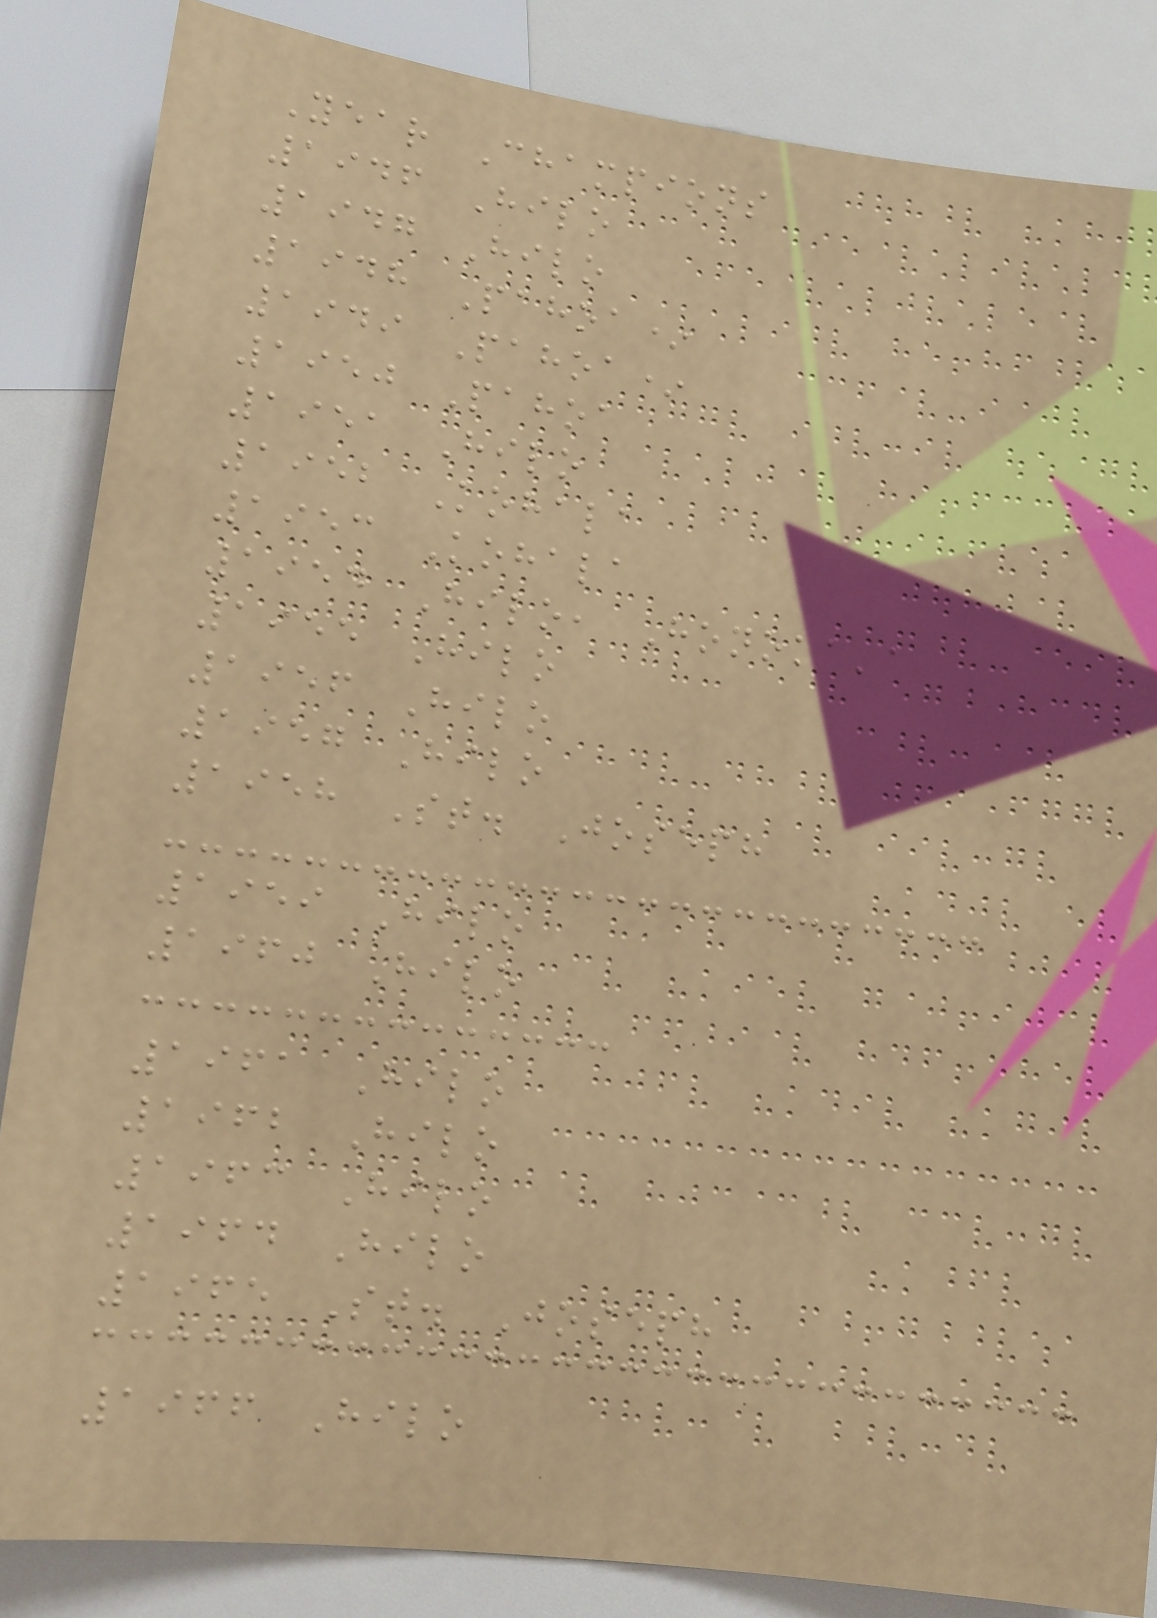Year Champions
1946 Hilo
1947 Hilo
1948 Pahoa*
1949 Pahoa*
1950 Pahoa
1951 Hilo
1952 Kohala
1953 Kohala
1954 Hilo, Honoka'a
1955 Hilo
1956 Hilo
1957 Hilo
1958 St. Joseph
1959 Hilo
1960 Hilo
1961 Hilo
1962 Hilo
1963 Hilo
1964 Hilo
1965 St. Joseph
1966 Hilo
